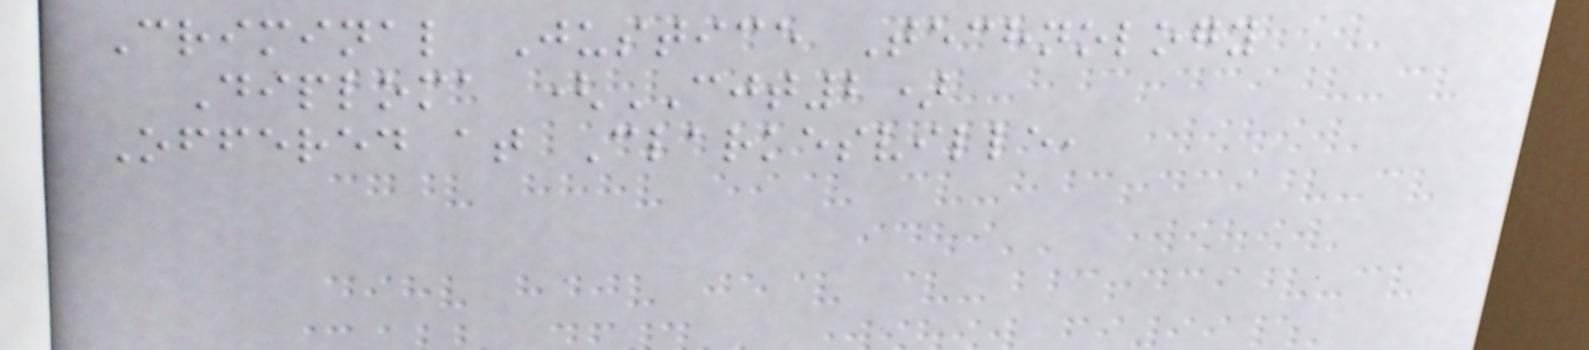Criminal Justice Technology
Diploma (CJT2)
Offered at Clarkesville,
